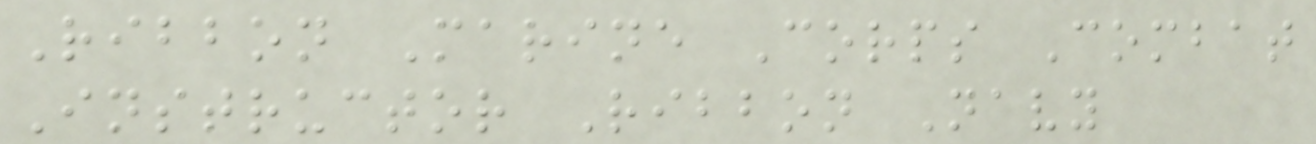Ribbon Marine Corps Combat
Instructor Ribbon Navy
